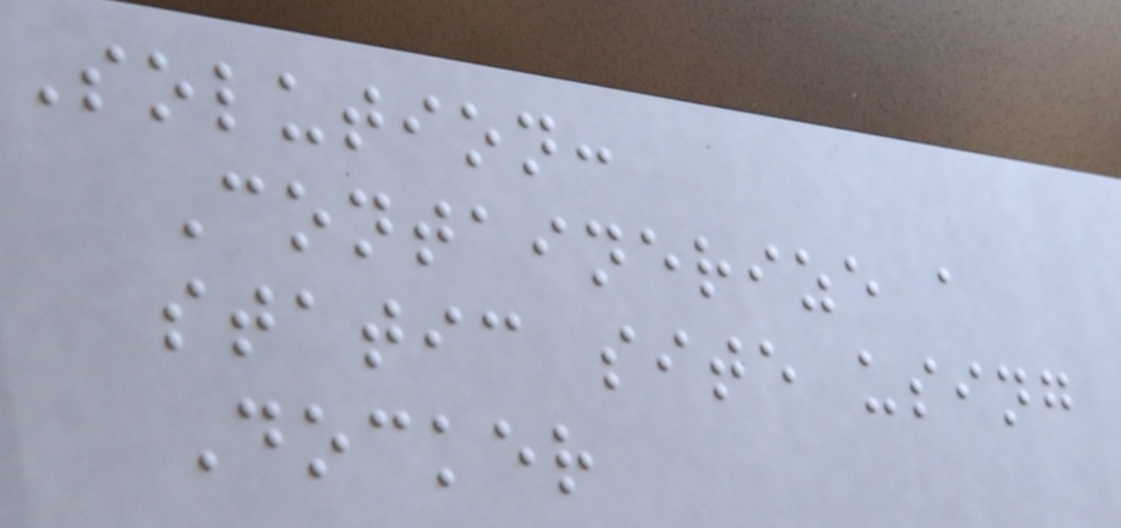Solution:
Containerize a
static site using
Docker
